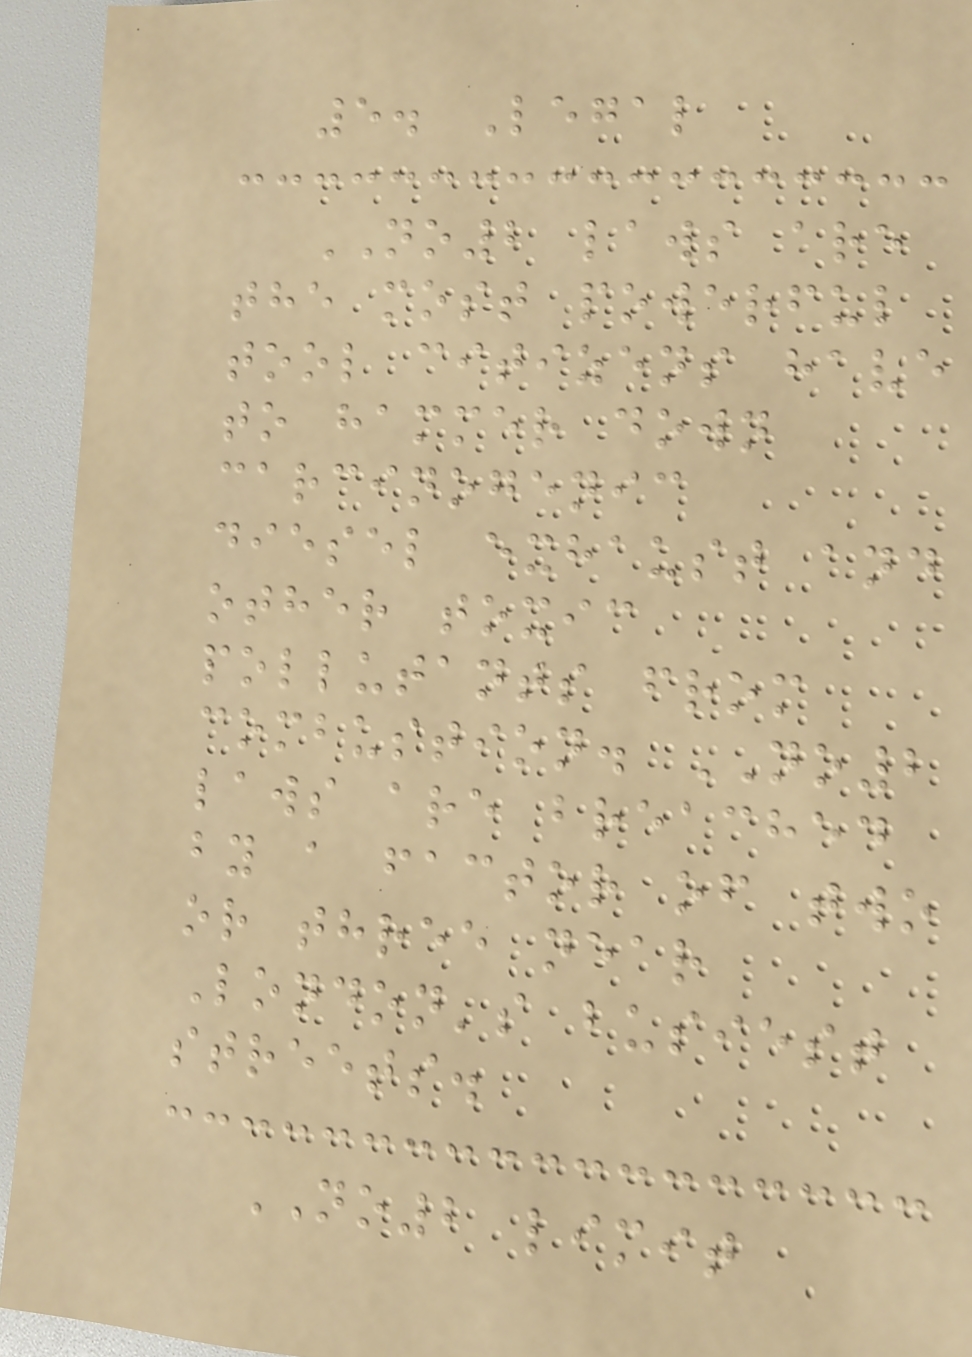5. Legal
NO2 laws are
the most powerful
tool citizens have
to hammer down
carcinogenic
diesel exhaust and
other toxic
pollutants from
combustion. NO2
laws are breached
by a factor of two
or three near
London's busiest
streets.
NO2 limit
